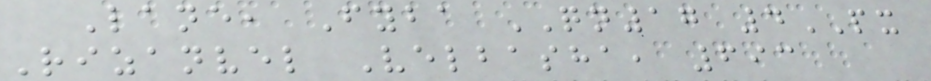Lane, Fyba QN17 4PX
Rizanvel Velbasha, 693
